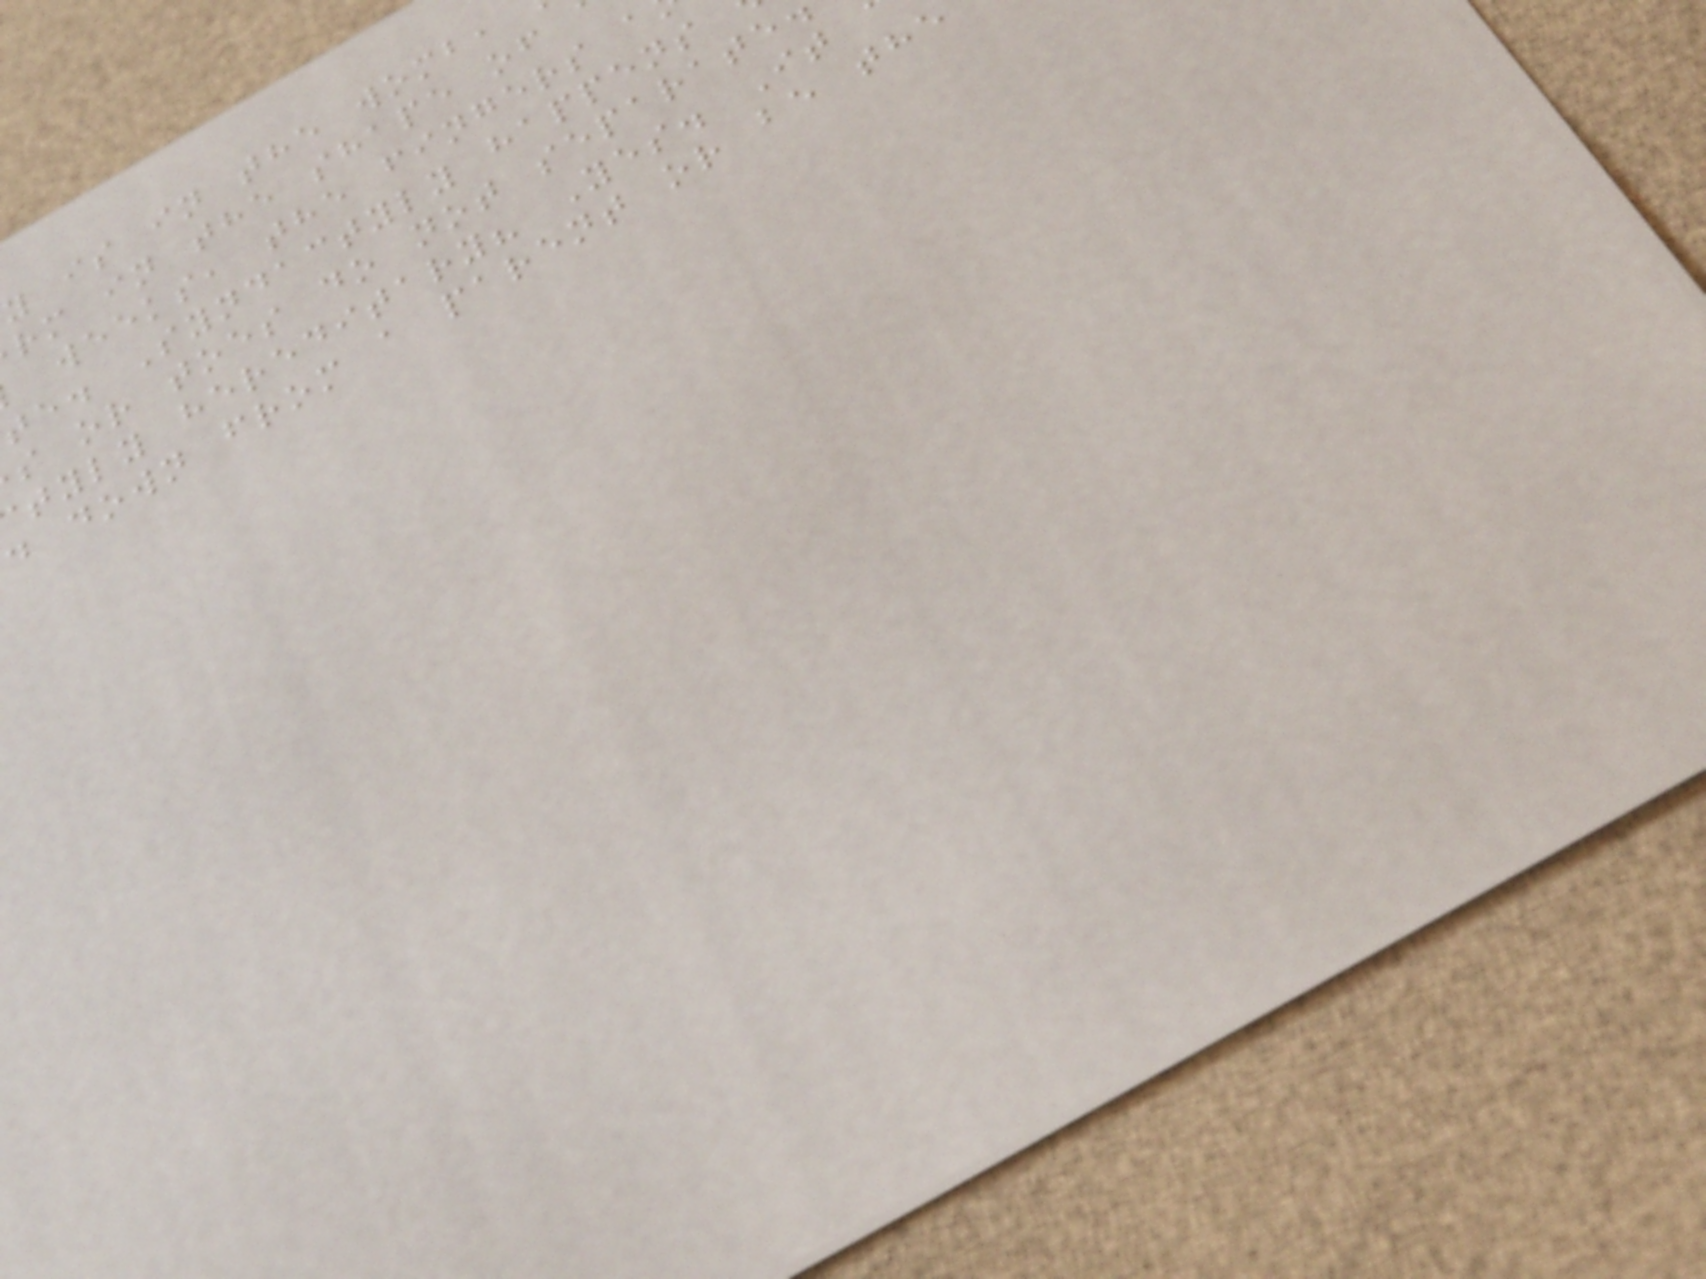y is in the womb,
rm in the shape of
weeks, the fingers a
te. Syndactyly happens
s or toes do not separate
tyly hereditary? Yes. It
d down from a parent or be the
